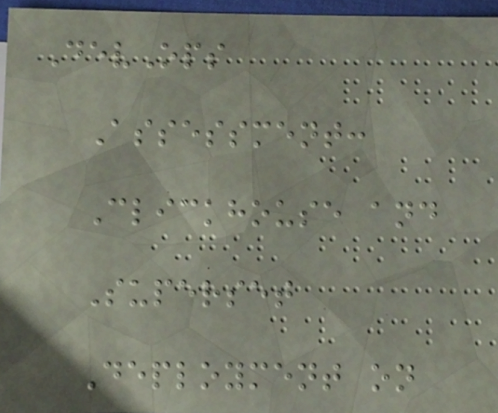DevOps
Assessment:
Clickhouse and
Superset
Deployment on
